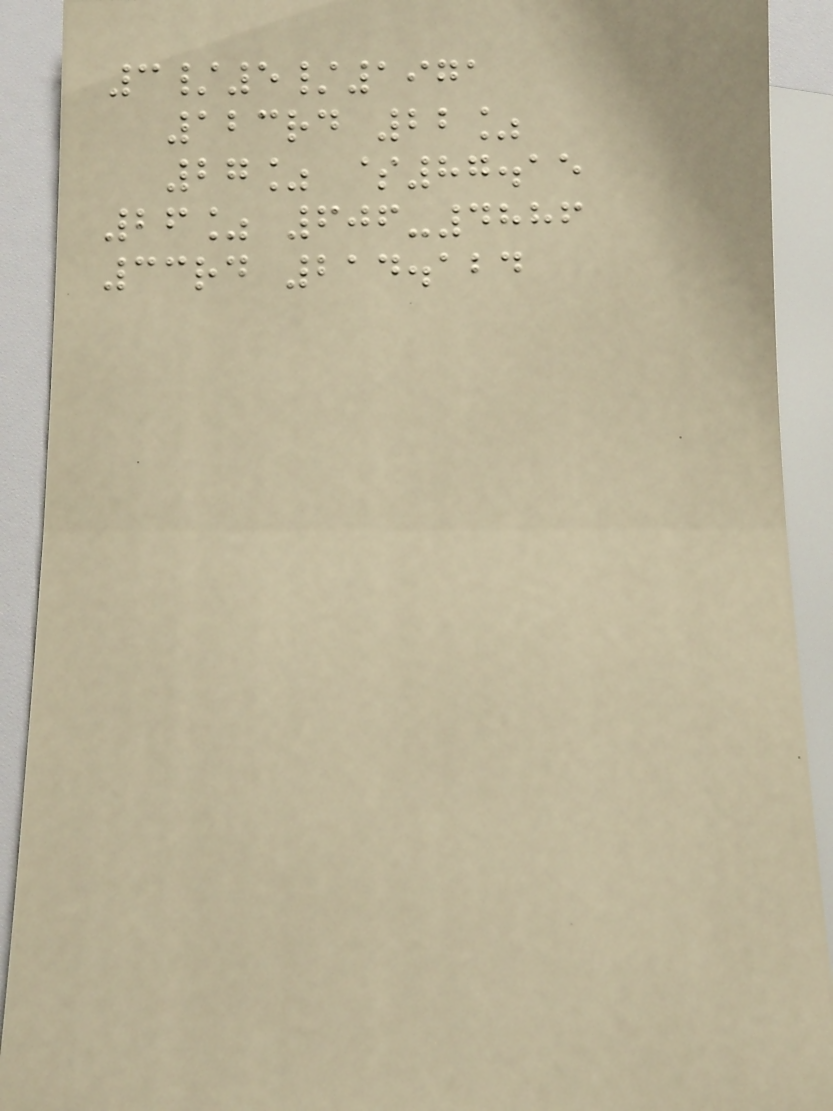3/5/1971
123rd 22%
27% $87.15
26% 606-4886
33rd 214.124
